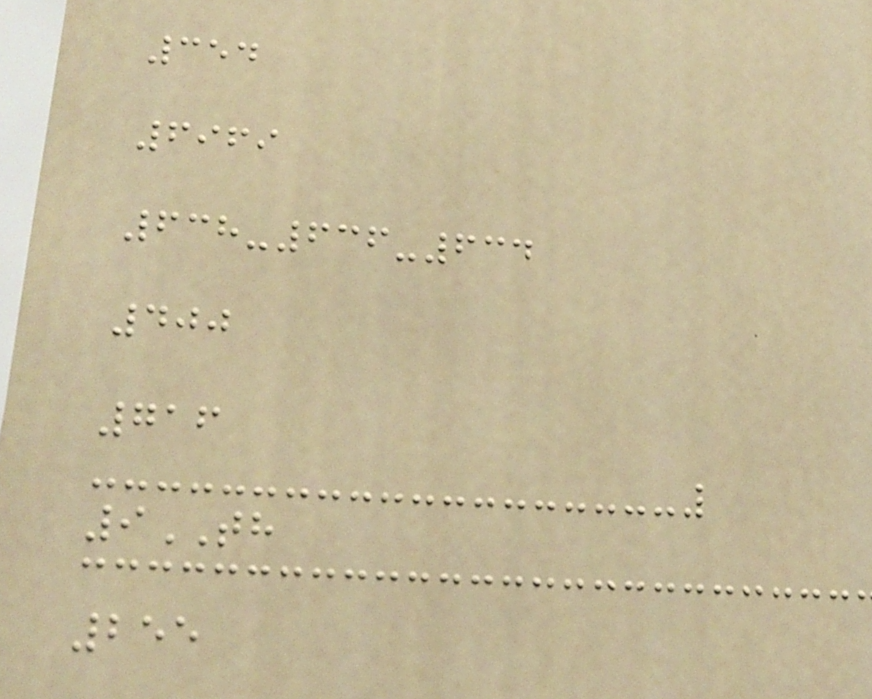354
6969
638-636-634
400
716
9TH
255
